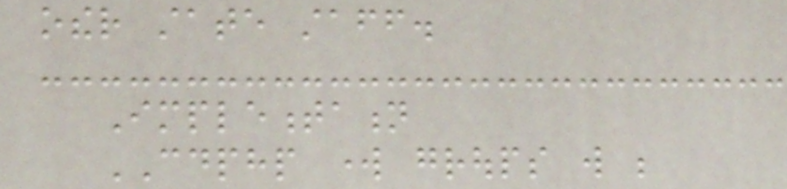other state staff.
Implementation
CDPHP work groups will be
